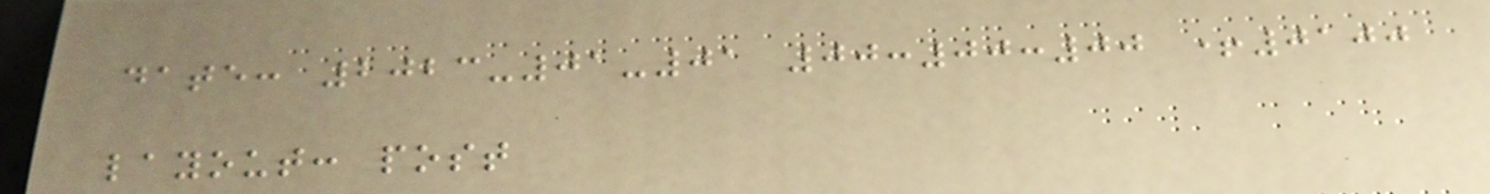date: 2023-01-01 00:00:00 +0100
layout: post
